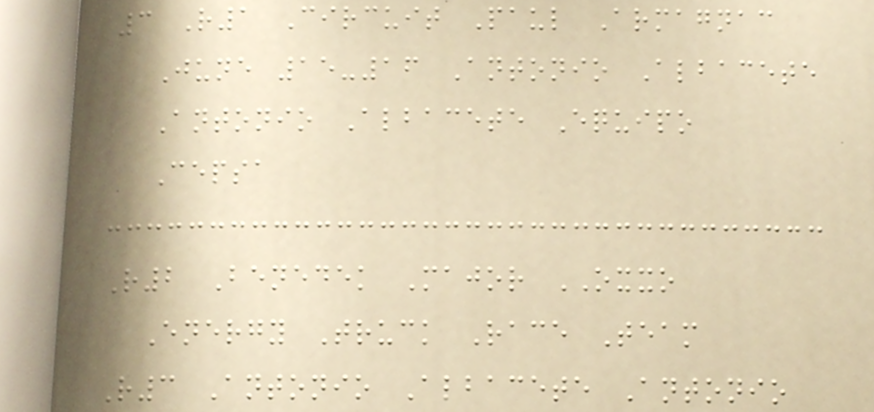3 R1 Circuit Paul Armagnac
June 15-16 Antonio Albacete
Antonio Albacete Equipo
Cepsa
R2 Benedek Major OXXO
Energy Truck Race Team
R3 Antonio Albacete Antonio
